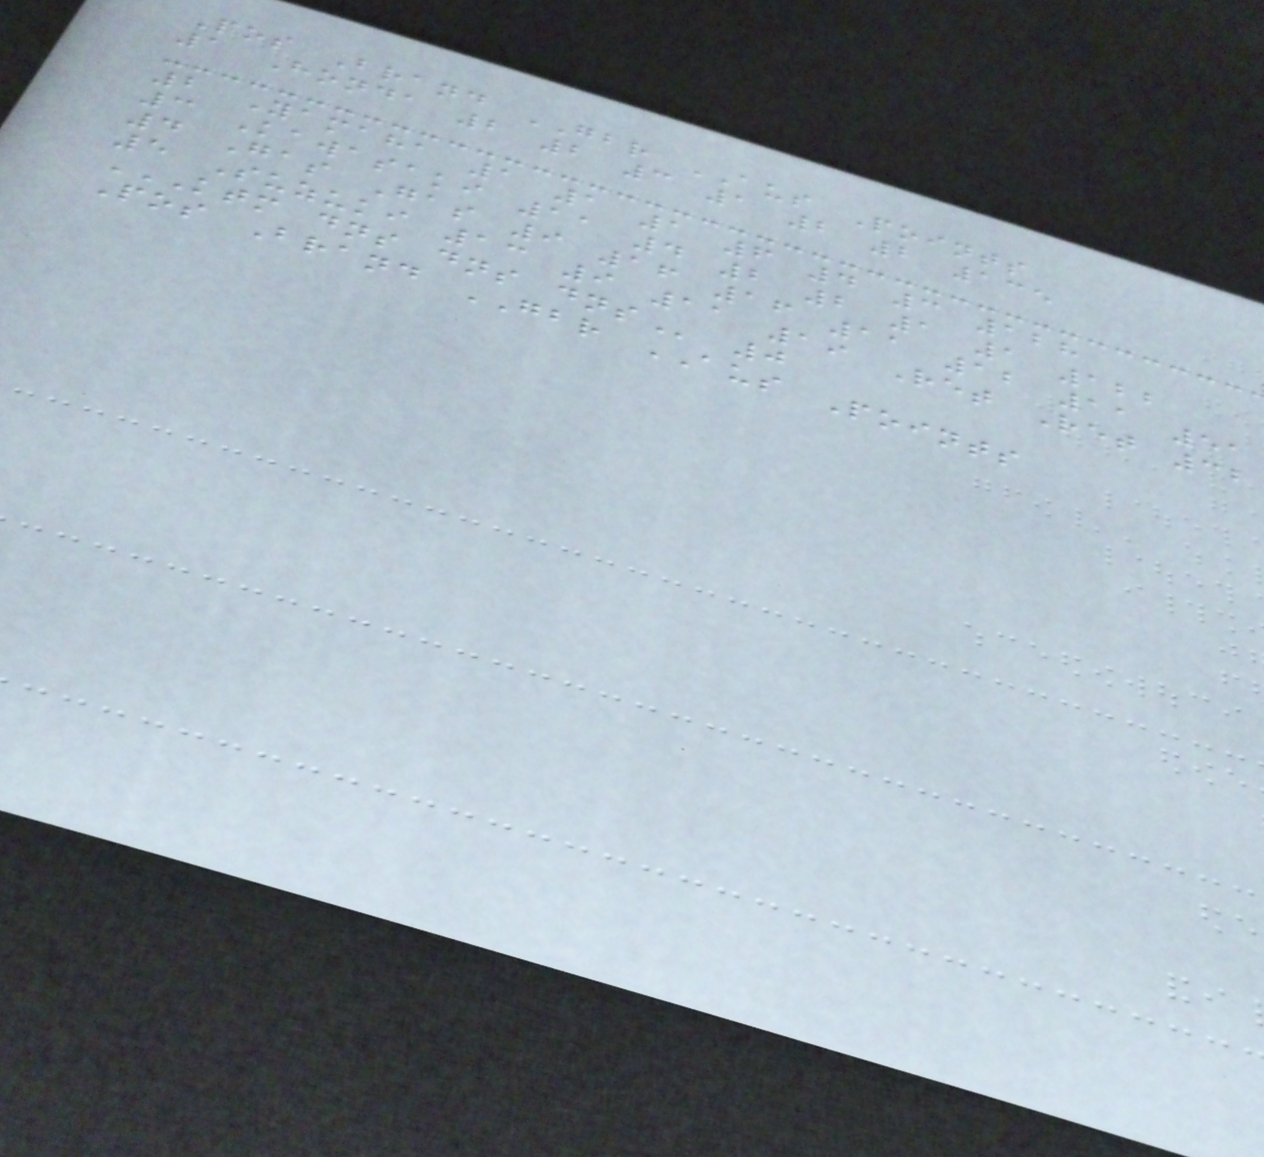Pos Brand GBR AUS Points
1 Honda 2 2 3 1 2 2 135
2 Yamaha 1 1 1 6 4 3 128
3 Kawasaki 11 4 2 2 1 1 122
4 Gas Gas 9 16 16 11 12 11 51
5 Suzuki 13 9 11 19 Ret Ret 32
KTM DNS DNS DNS 0
Pos Brand GBR AUS Points
